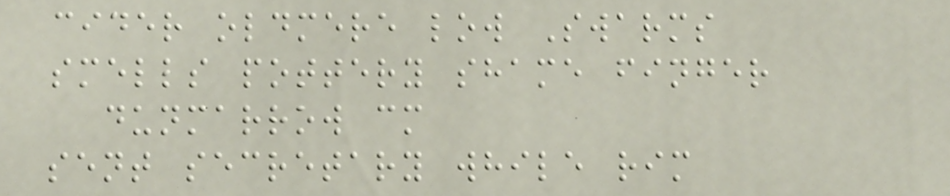cider oldmere low Swarms
smells pottery shame finger
dunmarrow cm
sent secretary while rim
